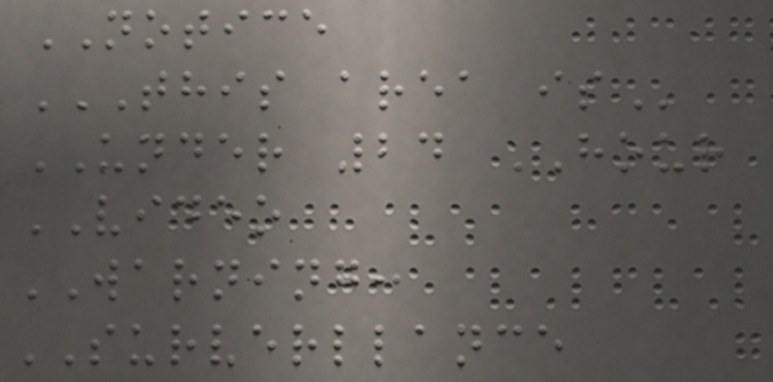NOTICE
THIS AREA IS
UNDER 24 HOUR
VIDEO
WARNING:
SURVERLLANCE
